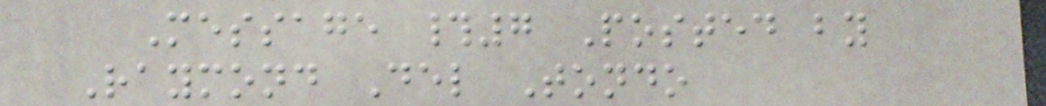Message #7 Posted by
Raymond Del Tondo
